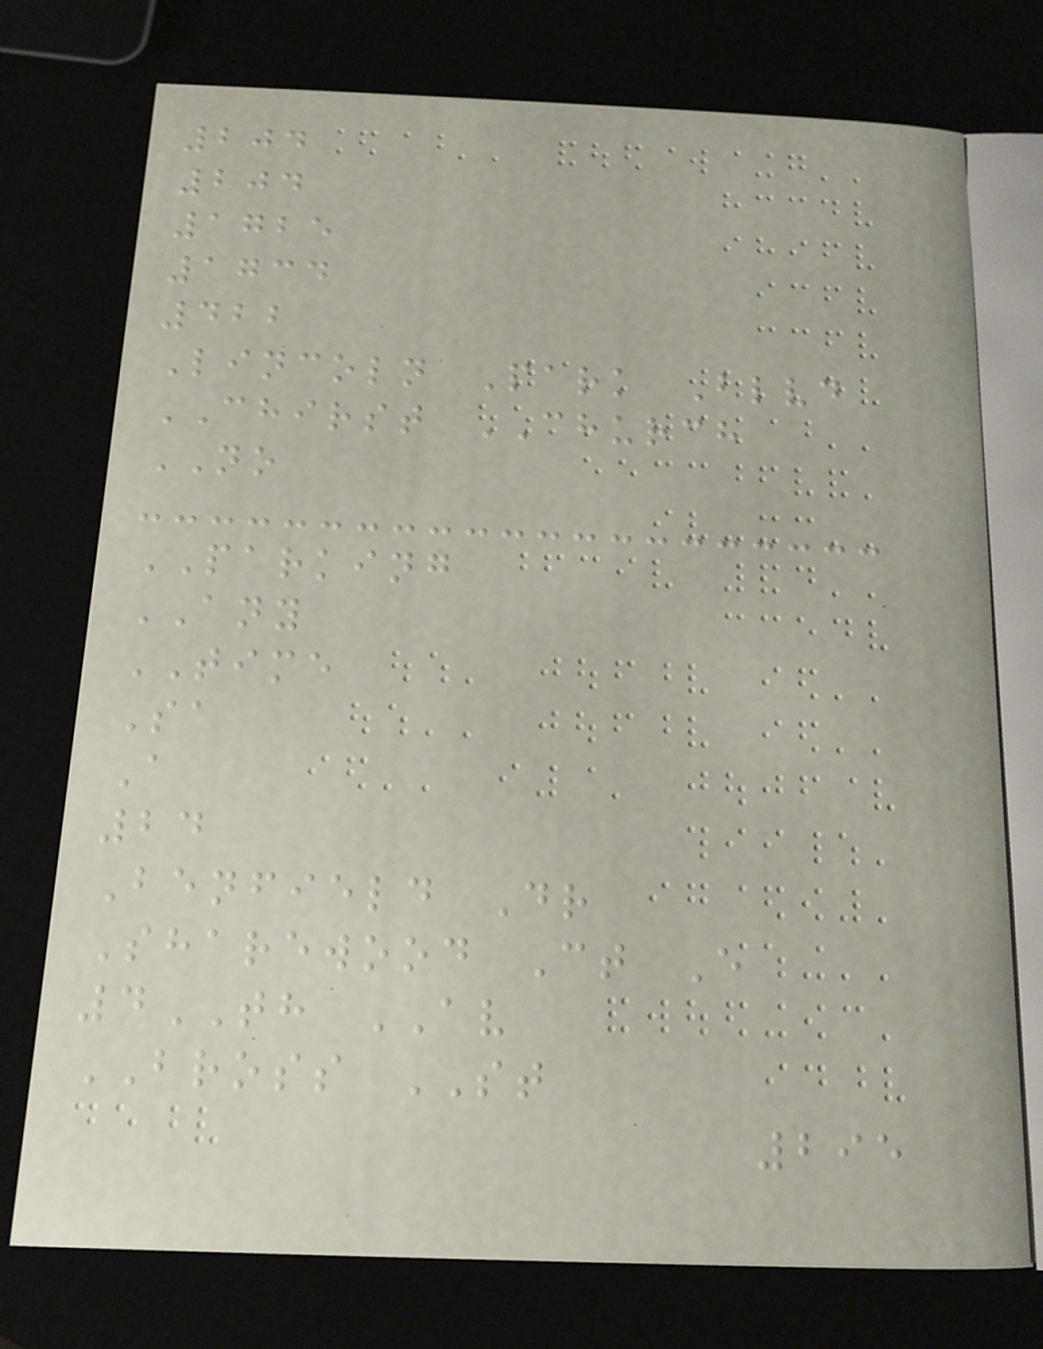204
204
1725
1734
422
Lincoln Park Blvd
CHIRST CHURCH
NO
PARKING
ANY
TIME
Sa
A
24
Benfield Dr
Sharewood Ct E
4TH AV
BROSS ST
295
